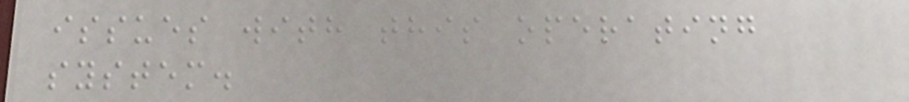issues with this operating
system.
